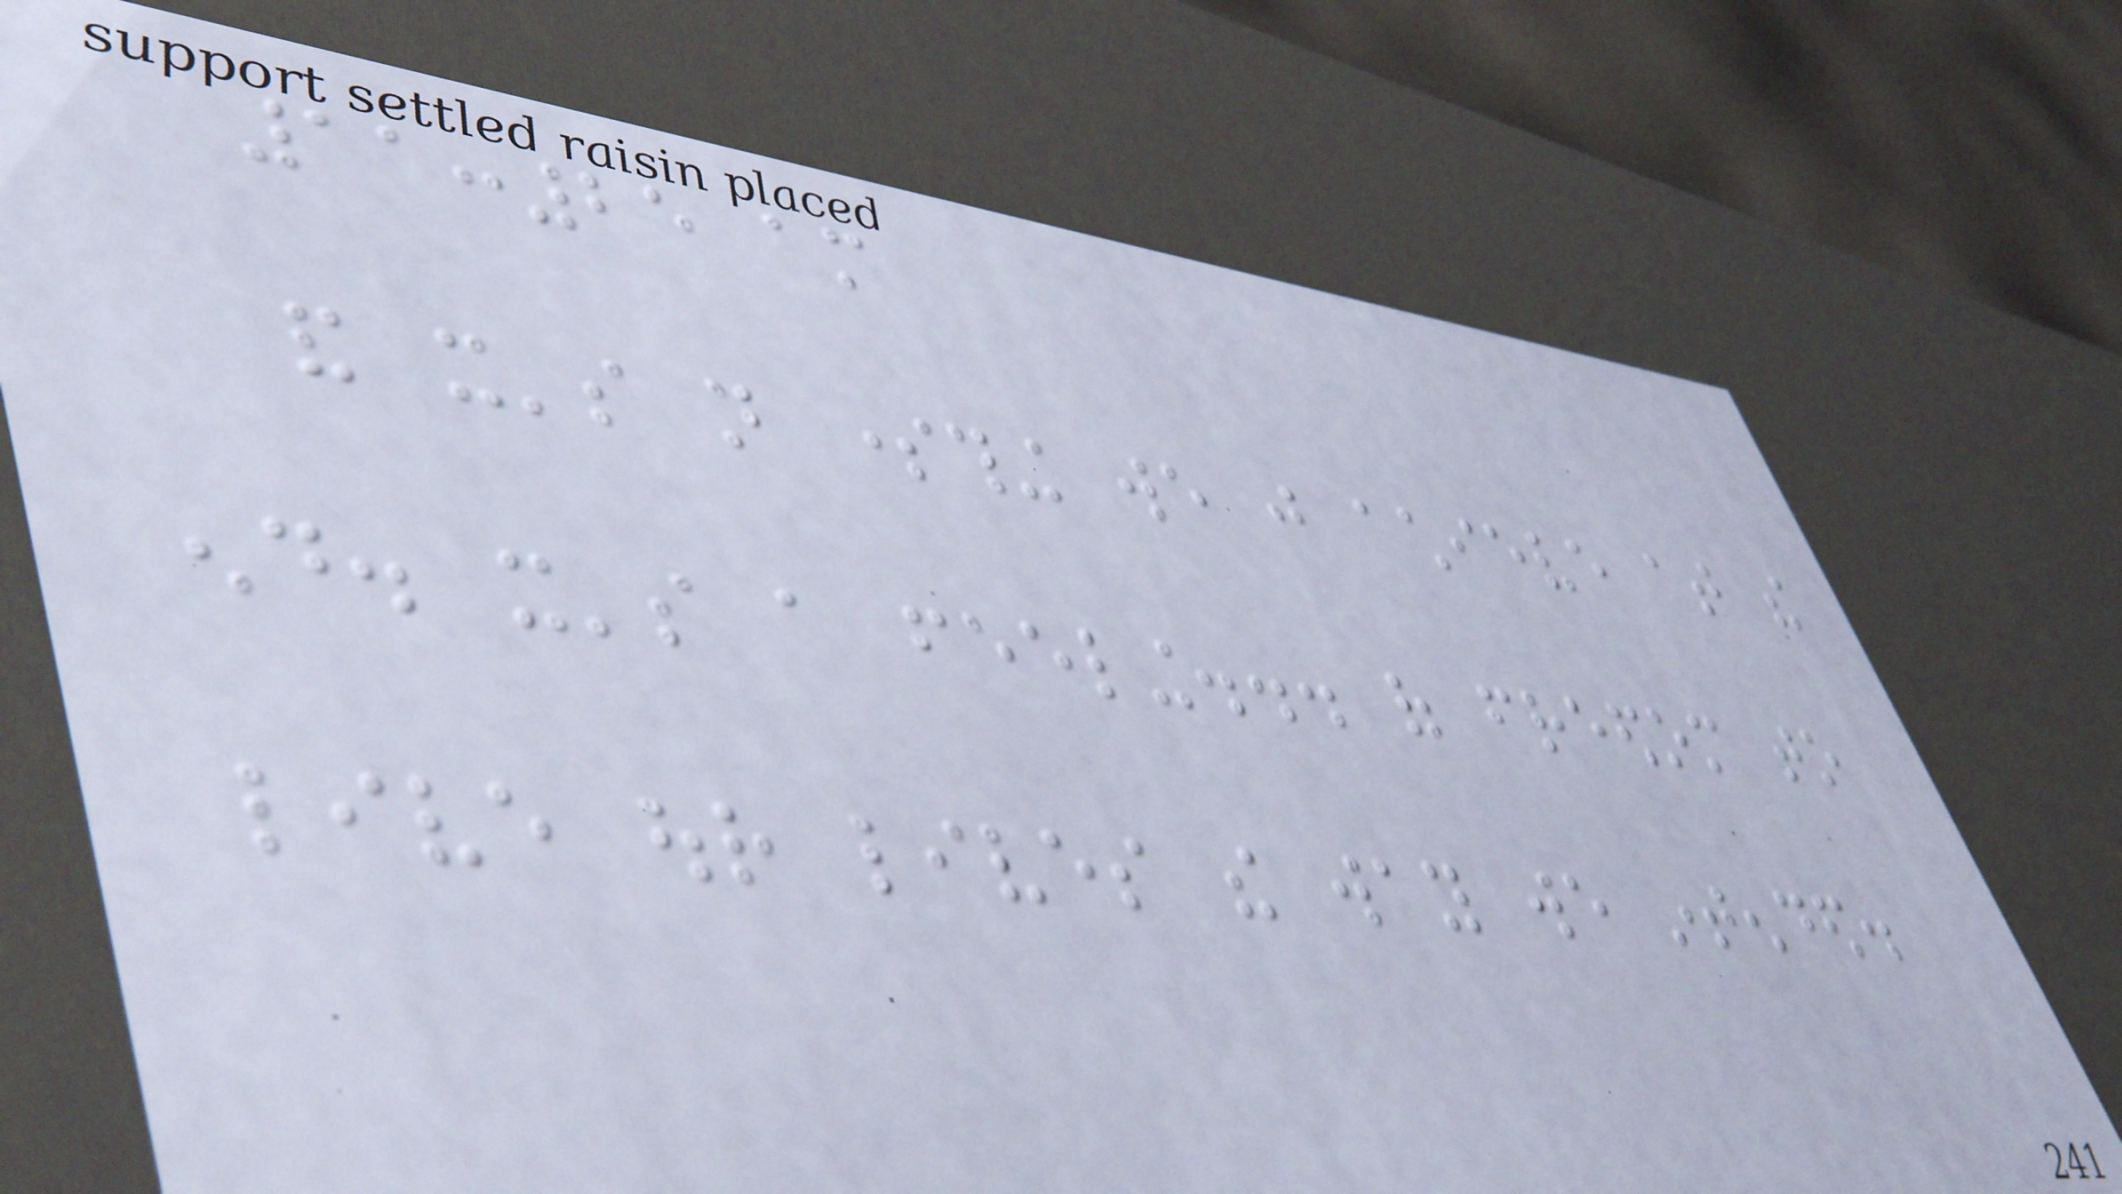11:25 am
and it's not something we just achieve at the
end. it's a feeling... of freedom to
live our lives the way we intended.
